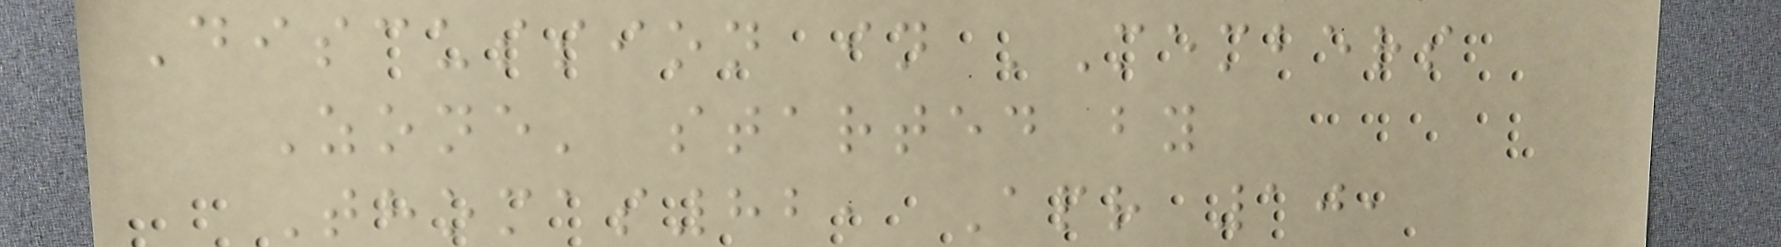Discussion in 'Members
Zone' started by
Thomas82, Apr 10,
